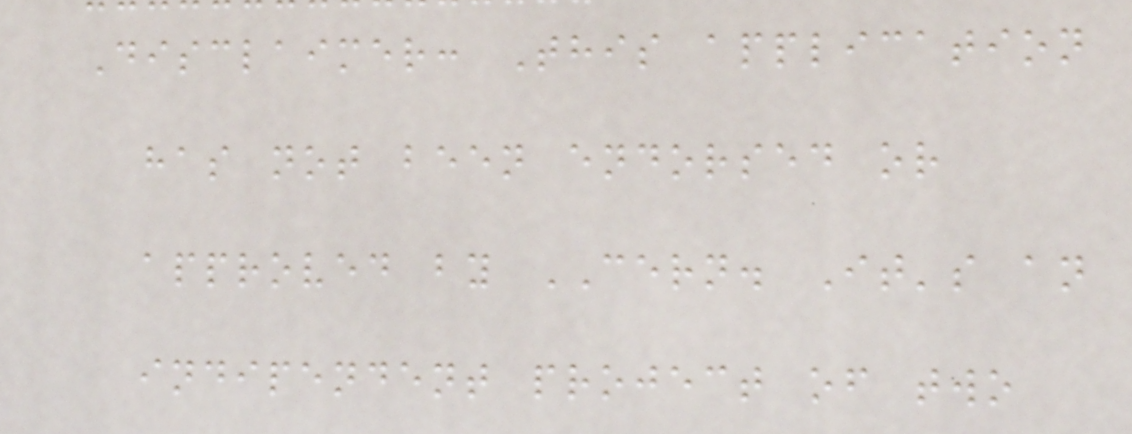Disclaimer: This application
has not been endorsed or
approved by CERN. It's an
indipendent project of two
